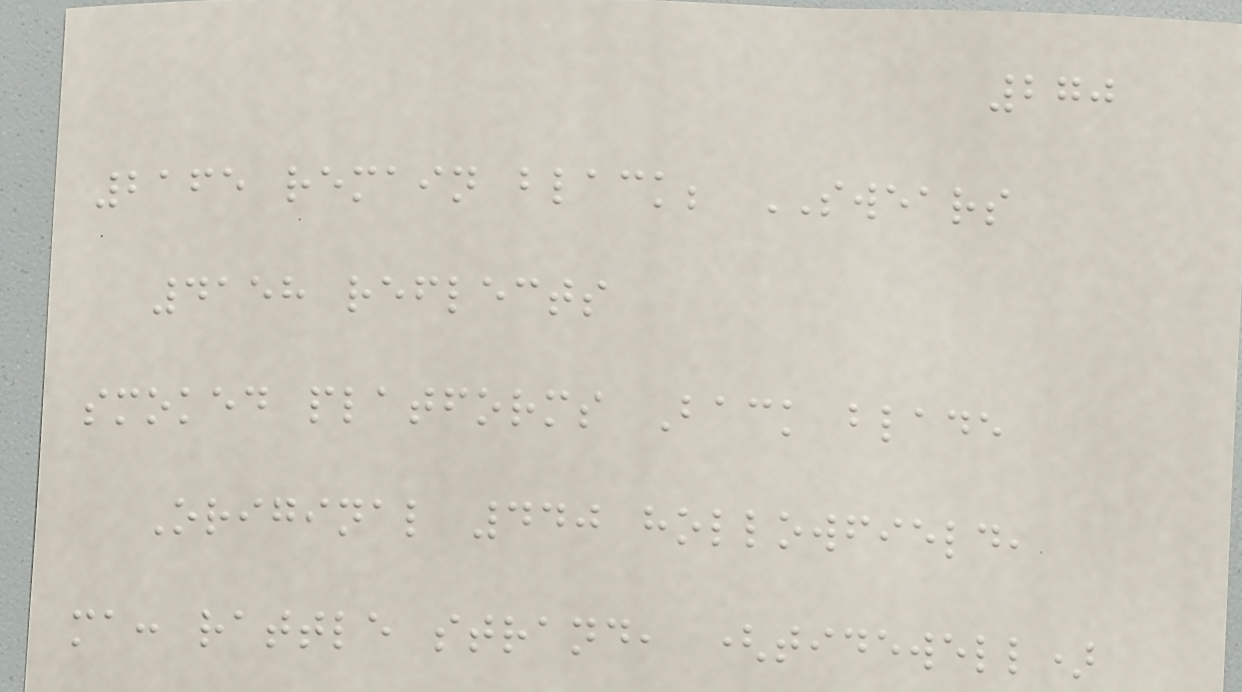270
2165 remain black; SWEARS
4158 reflects
smoked platforms Back blade
Original 440 hollowfield,
ma: rattle strand, (tidewell)
